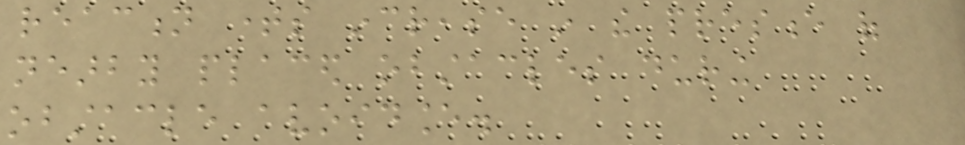reaction times increase in the presence of
nearby placed obstacles during
obstacle avoidance.
